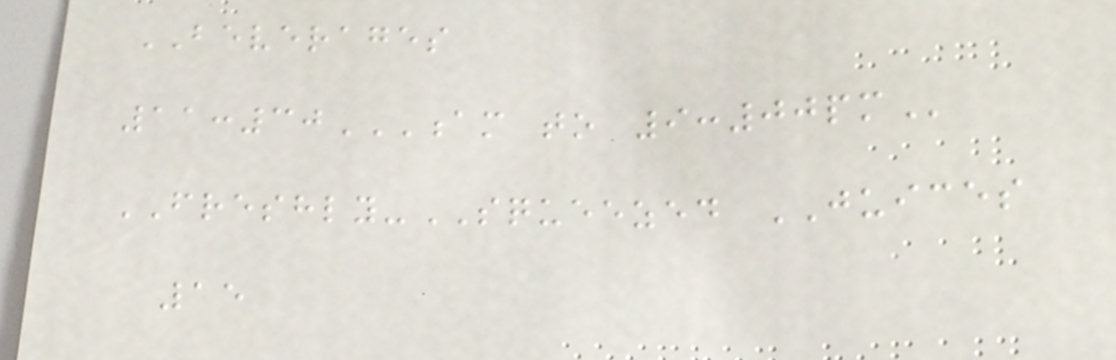BEVERAGES
11:30AM TO 9:00PM
FRESHLY-SQUEEZED JUICES
15
